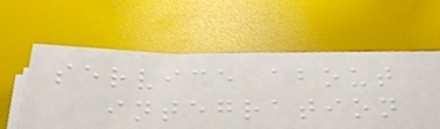service about
integration
